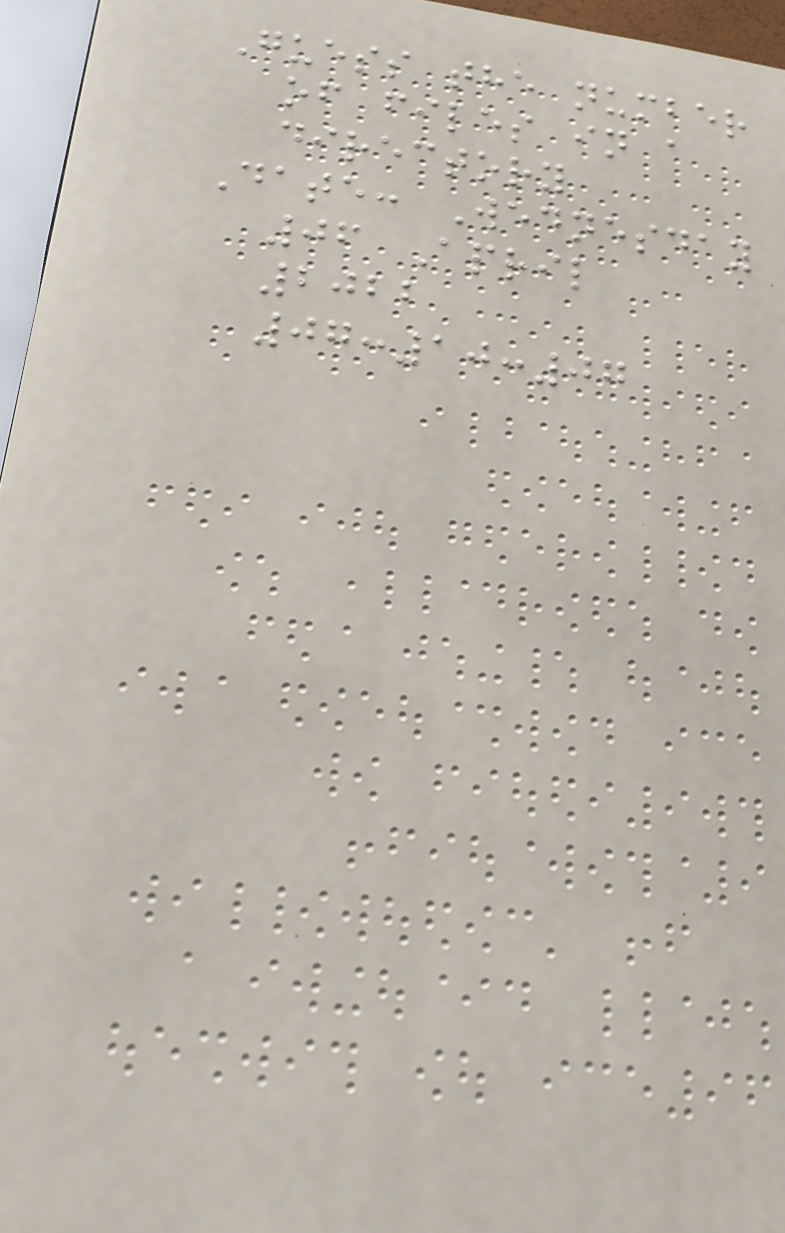Guess the number
of files in a
directory
Date: Wednesday
06 April
2022
07:10:07
